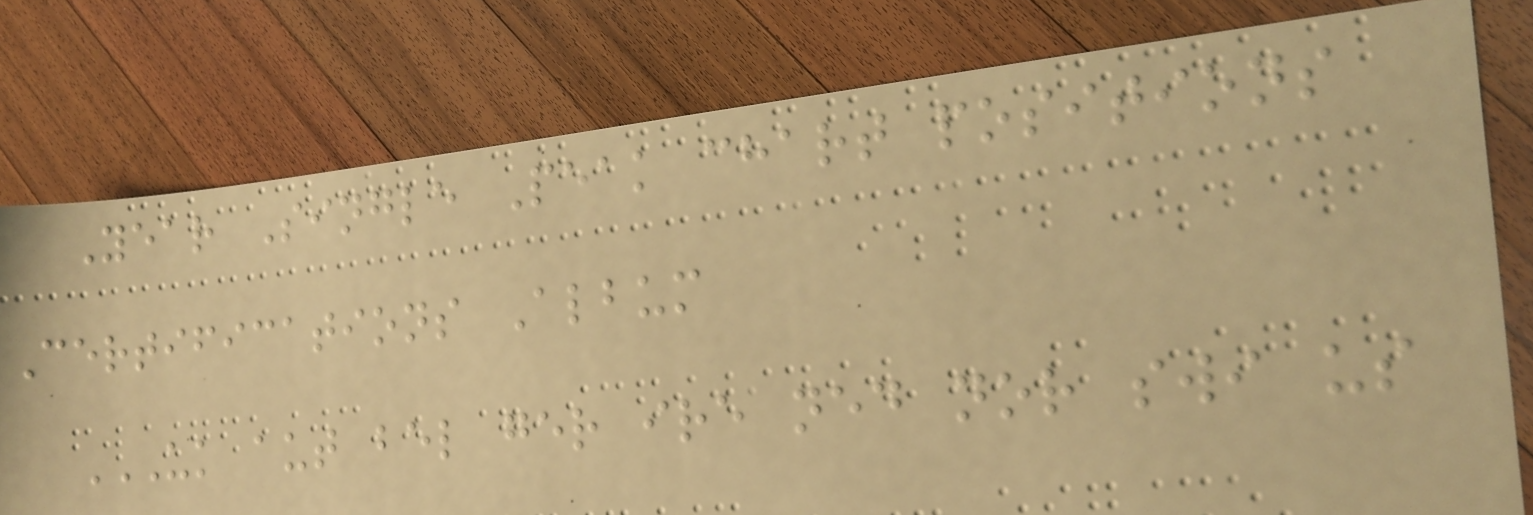Year Single Peak chart positions
Certifications Album
UK AUT BEL GER IRE NED NOR SWI US
